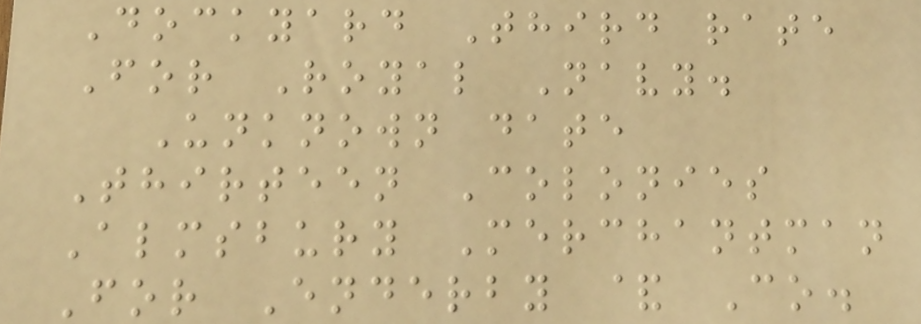Dockyard Third rate
For Royal Navy.
Unknown date
Thirteen Colonies
Almsbury Merchantman
For Enderby & Co.
